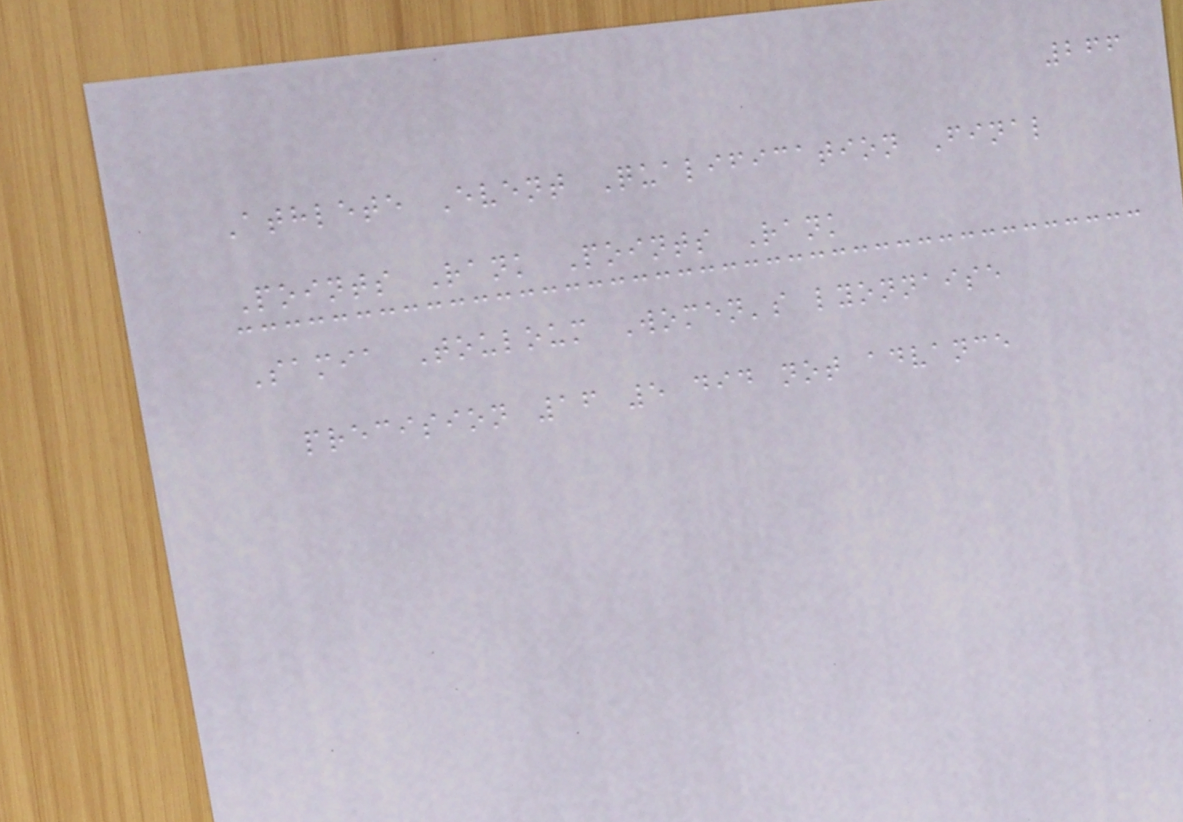266
Athlete Event Qualification Final
Points Rank Points Rank
Samia Touloum Women's lyonnaise
precision 16 5 did not advance
